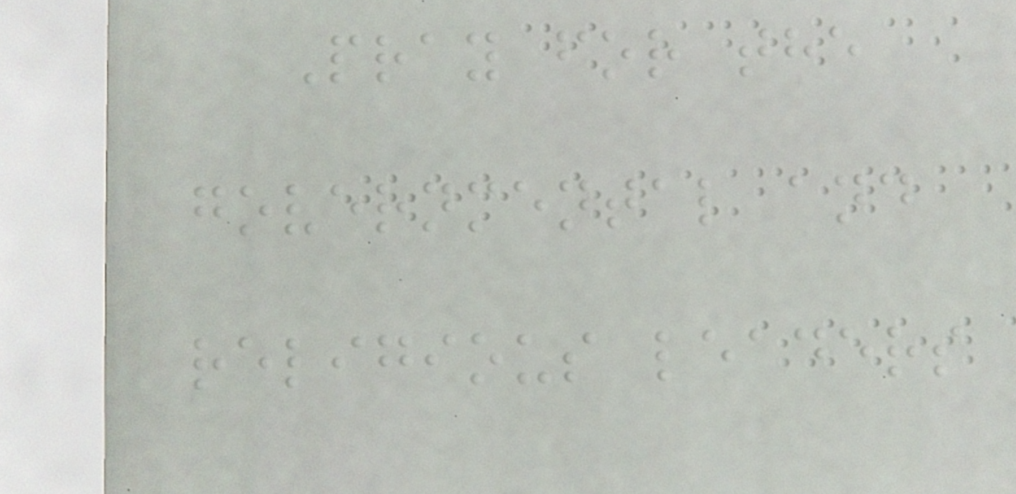Pray for the
governmental and
religious leaders
